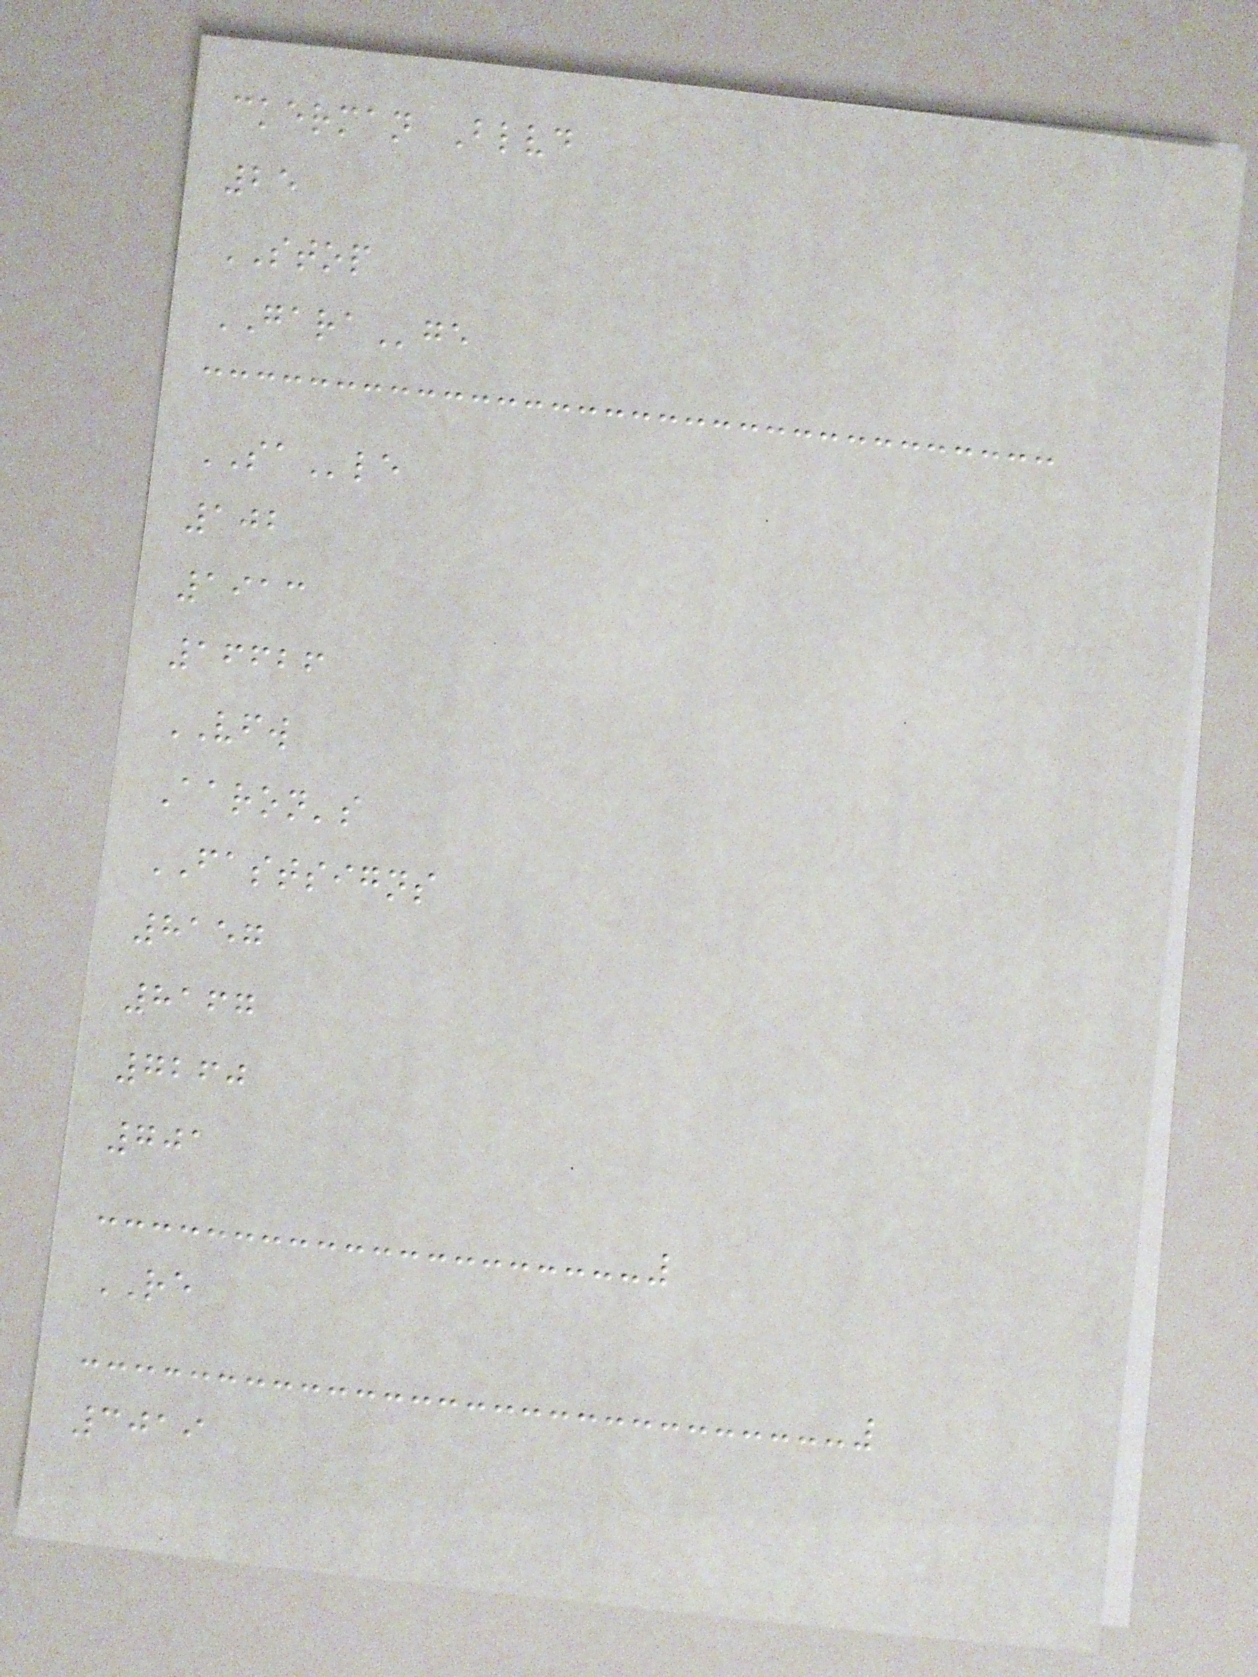ckerman Blvd
25
STOP
GARAge
SAle
102
1913
16626
VFW
Aaron's
FASTSIGNS
8157
8167
7260
701
RE
3019
